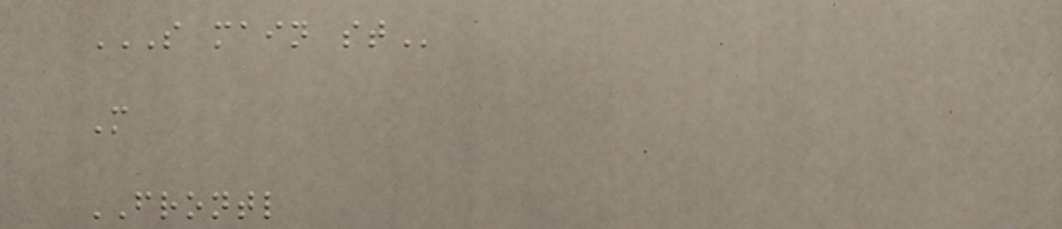S MAIN ST
M
FRONTL
